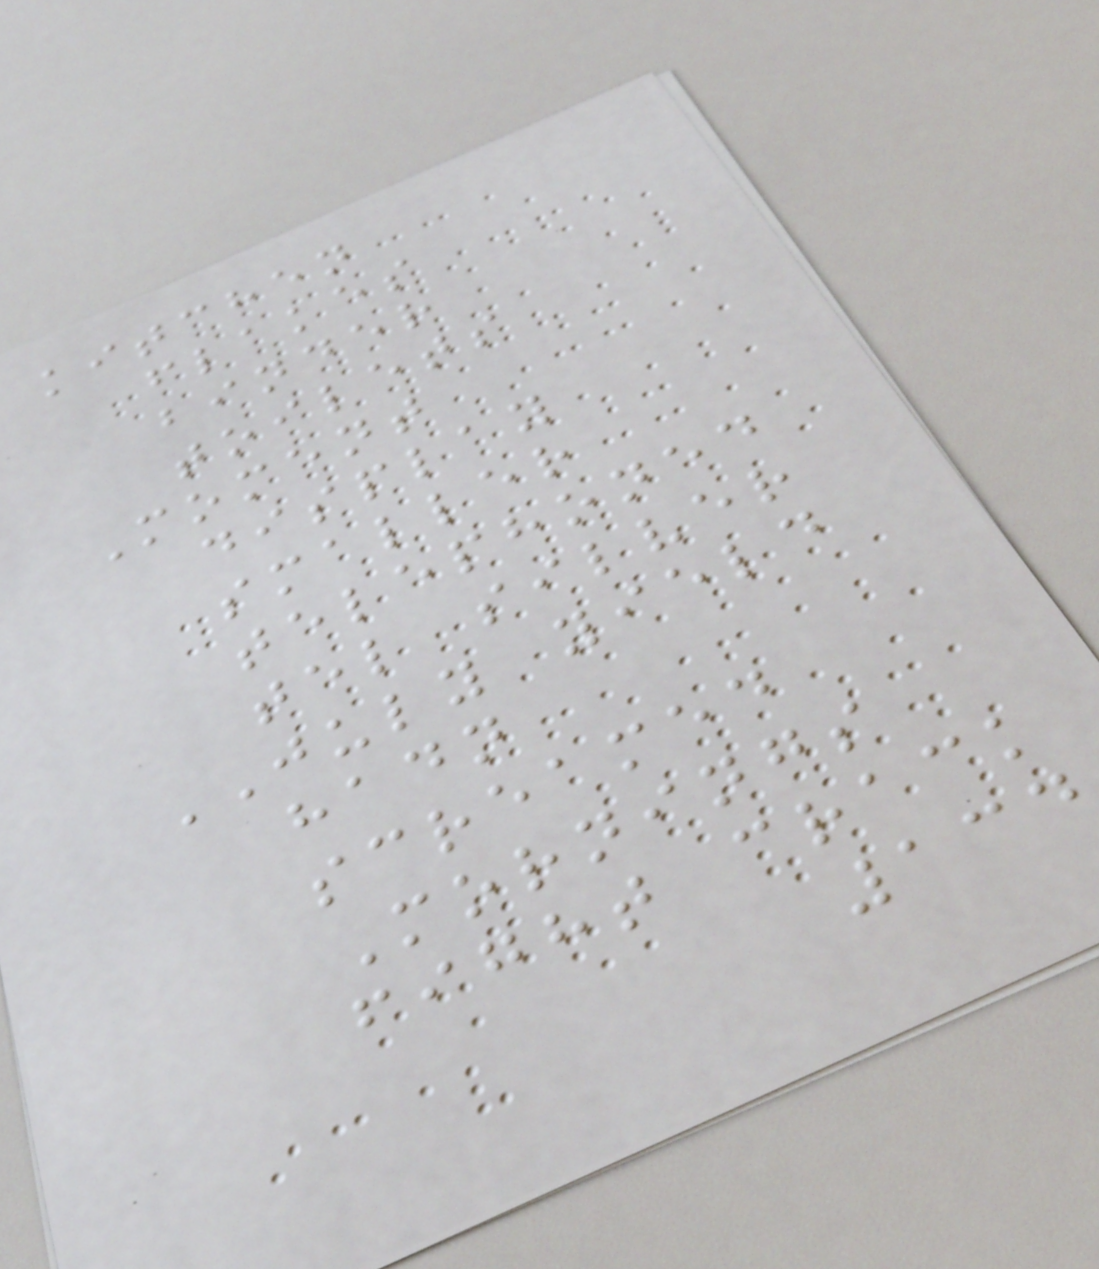kitchen
flakes
binder
toilets
Moment
display
smaller
telephoned
tel silver
JULY yield
hadn
screamed
Mornings
fight crack
134
